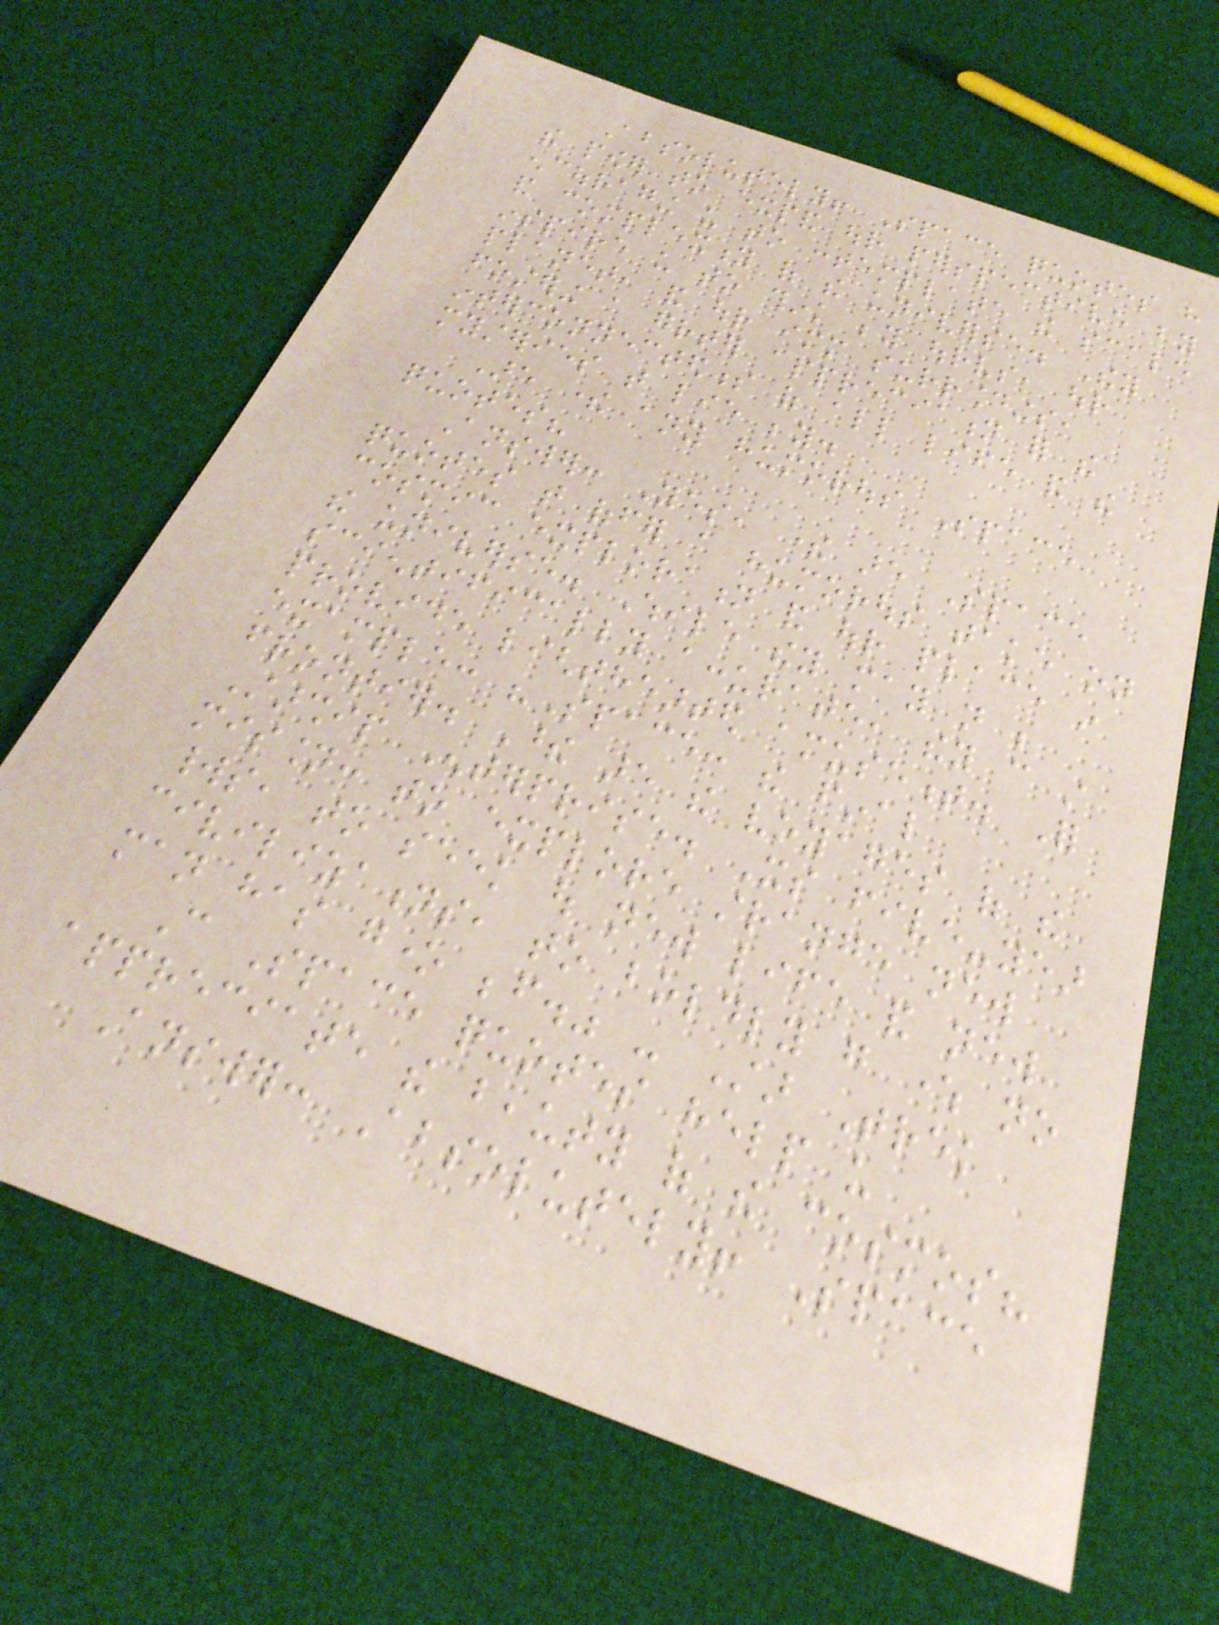Absolutely! Space quotes have
the power to expand our perspective by
encouraging us to contemplate the scale
and complexity of the universe. They
inspire us to think beyond ourselves, our
planet, and our immediate surroundings,
fostering a greater appreciation for the
interconnectedness of all life and the
mysteries that lie beyond.
Are there any humorous Space
quotes?
Answer: Yes, there are Space
quotes that offer a humorous take on
cosmic exploration and our place in
the universe. While they may not be
scientifically accurate, they can still
provide lighthearted amusement. For
example: "Space: the final
frontier. These are the voyages of the
Starship Enterprise. Its five-year
mission: to explore strange new
worlds, to seek out new life and new
civilizations, to boldly go where no
man has gone before." - Star Trek
Can Space quotes help us
appreciate the beauty of the cosmos?
Answer: Absolutely! Space
